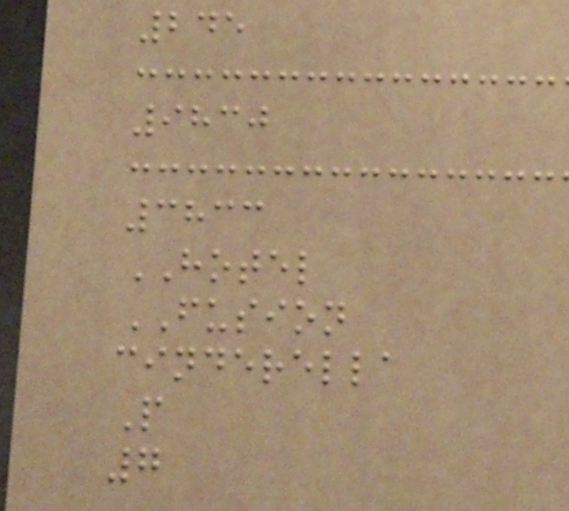245
9830
3833
HOTEL
FUSION
cinderella
P
7
